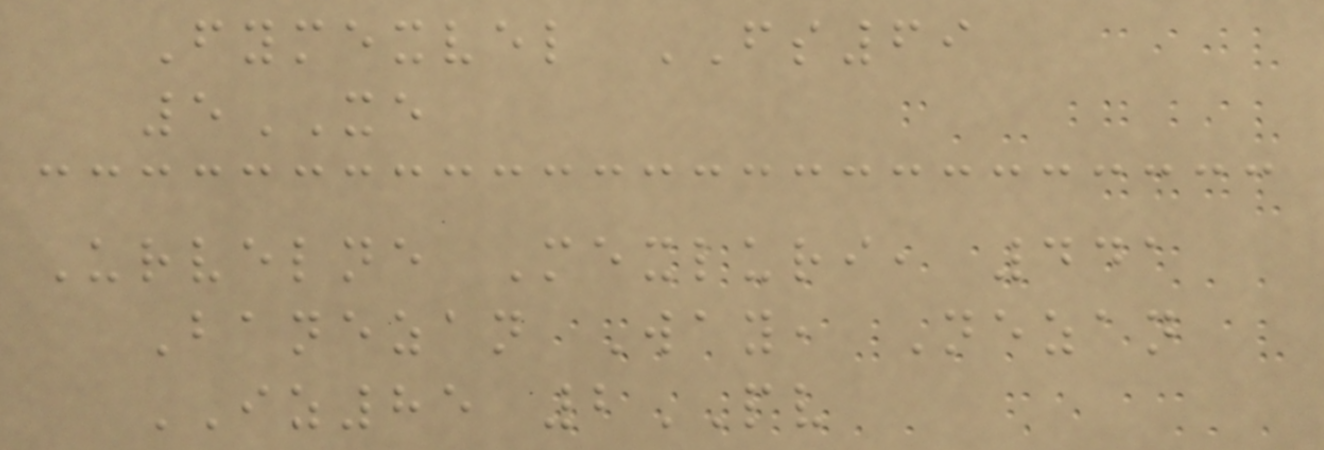Fymexvel FS69
5XE
Urvelne Mexluri, 441
Banezan Way, Nezan
IZ85 2PV
